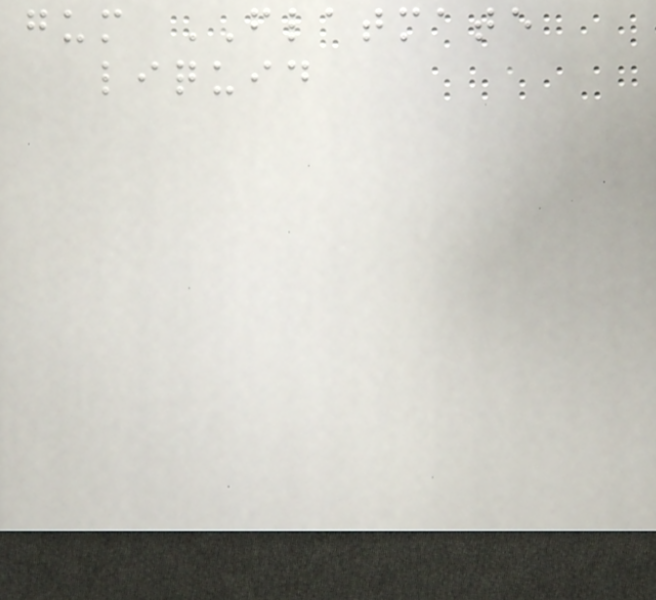gum FLATMATE
liquid
